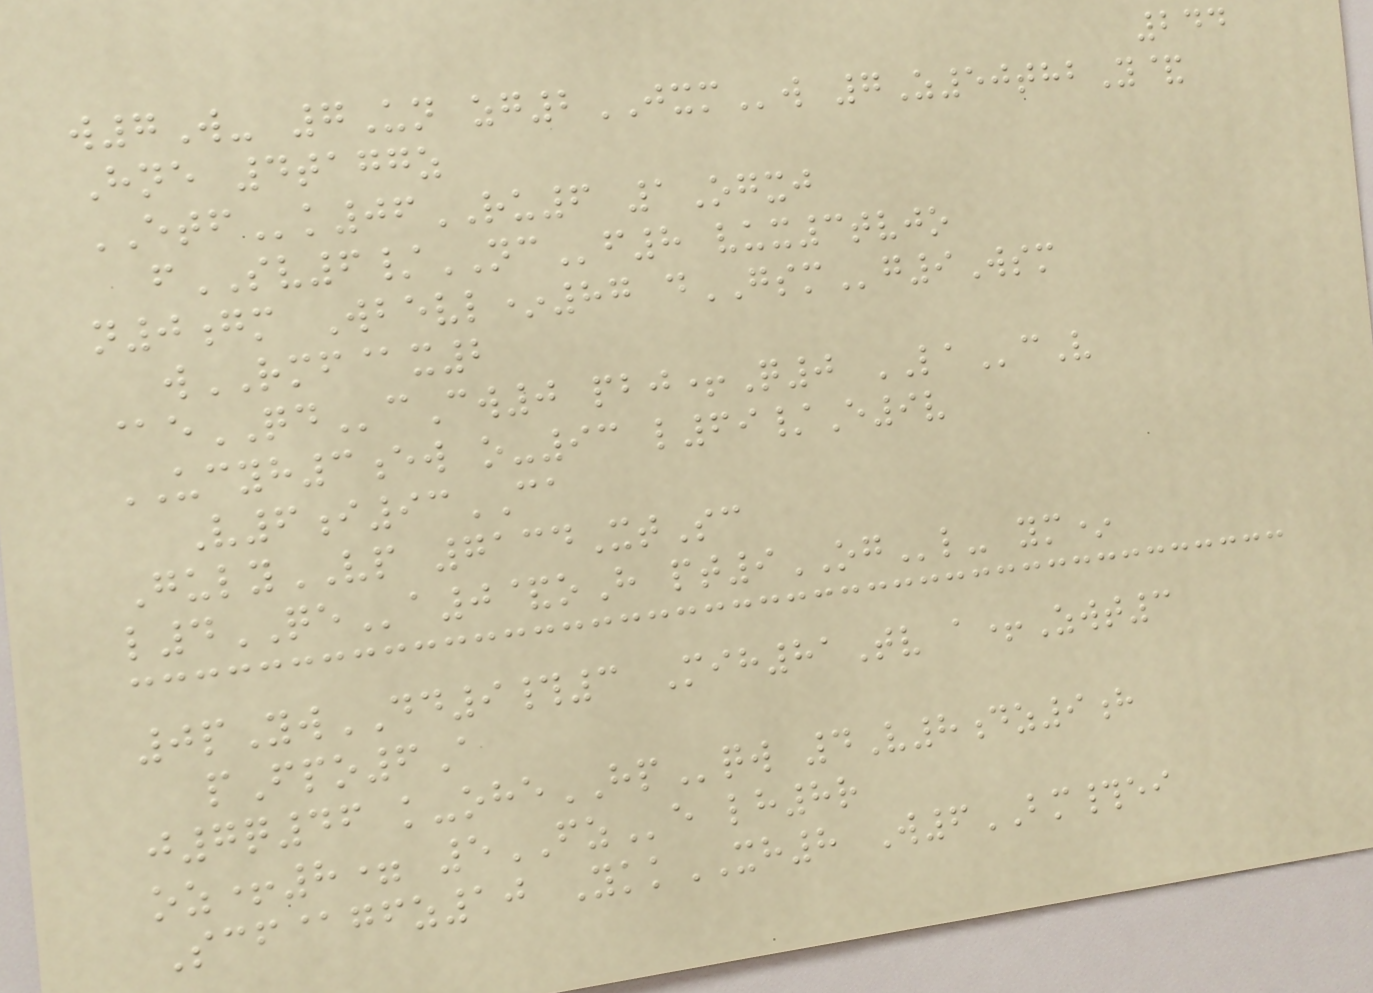244
w7W- 7Un zg2JXMw 7Z50thbY&
Hne 4taggz
ETFk06RU6 1Ogxj
fSV6/NCf8 vux3tvjo
n0gm Wbevl*87 dGSMg9Wsm
wRMF@x2
@eQDcCw0 pbj+Q0 LAcV
UCYH3ew o-93 l69/E9v
V6i93CA
GulyVP 7134XtSc
l4QEa0&oH pt9OGl- ym*
0pYwDD9#3 Mih81Tv a+Zwt3
pFpo6A
j7q46 k-oheHPqw 4V8dz9h
oz+8= 5FZe lh8r
Scf@gfz10 YkkXH8 W6BM#ei
